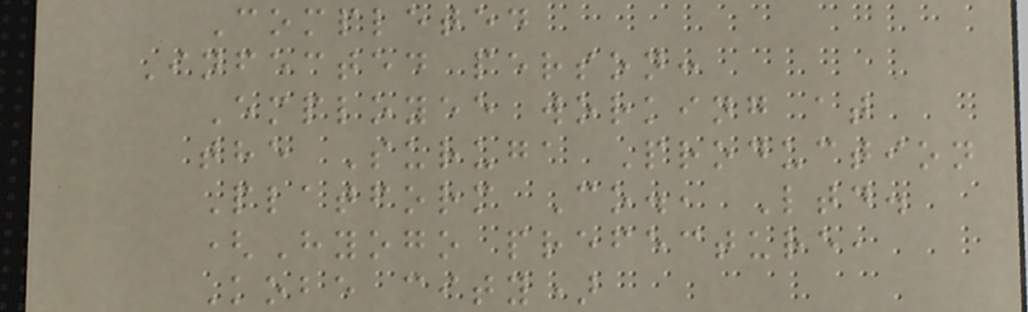Completed
Infected person:
Employee working at
the Suruga Production
Platform Co., Ltd.
(Hyogo prefecture,
Kobe city)
